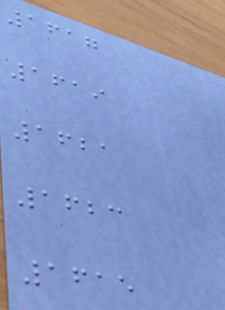1617
1619
1621
1623
1615
